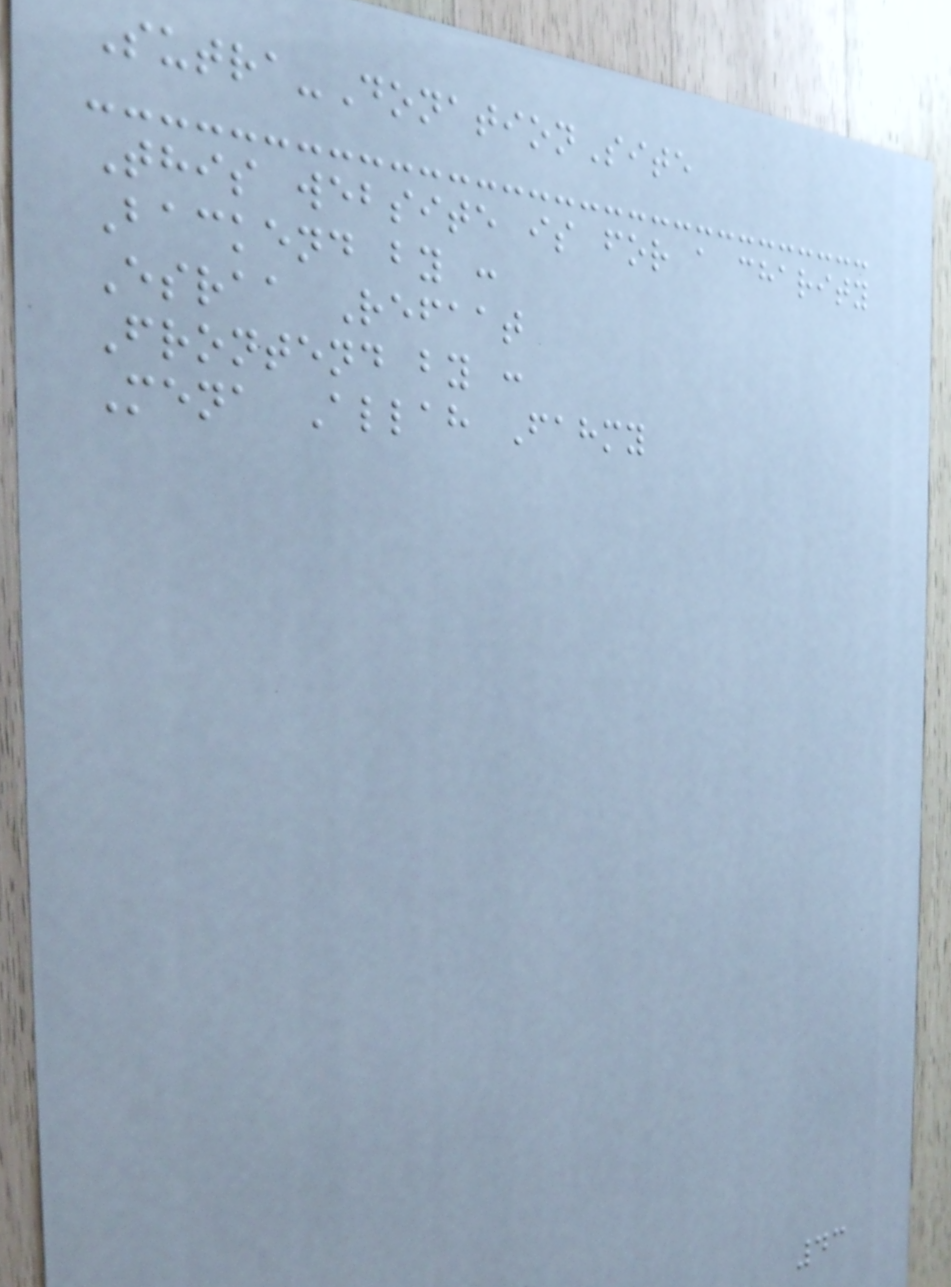Sutra-DonationSite
This website is for a charity
Backend by :
Esraa Refaat
Frontend by :
Mena Allah Fahmy
43
